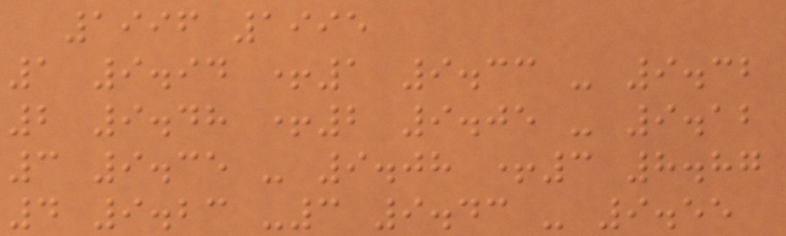1996 1995
1 9.94 +1 9.33 - 9.32
2 9.48 +2 9.05 - 9.12
3 9.35 - 9.08 +3 8.87
4 9.23 -3 9.43 - 9.55
